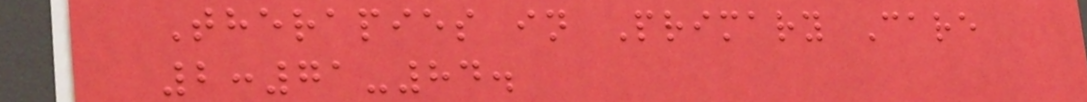Therapies in Primary Care
2:71-84.
